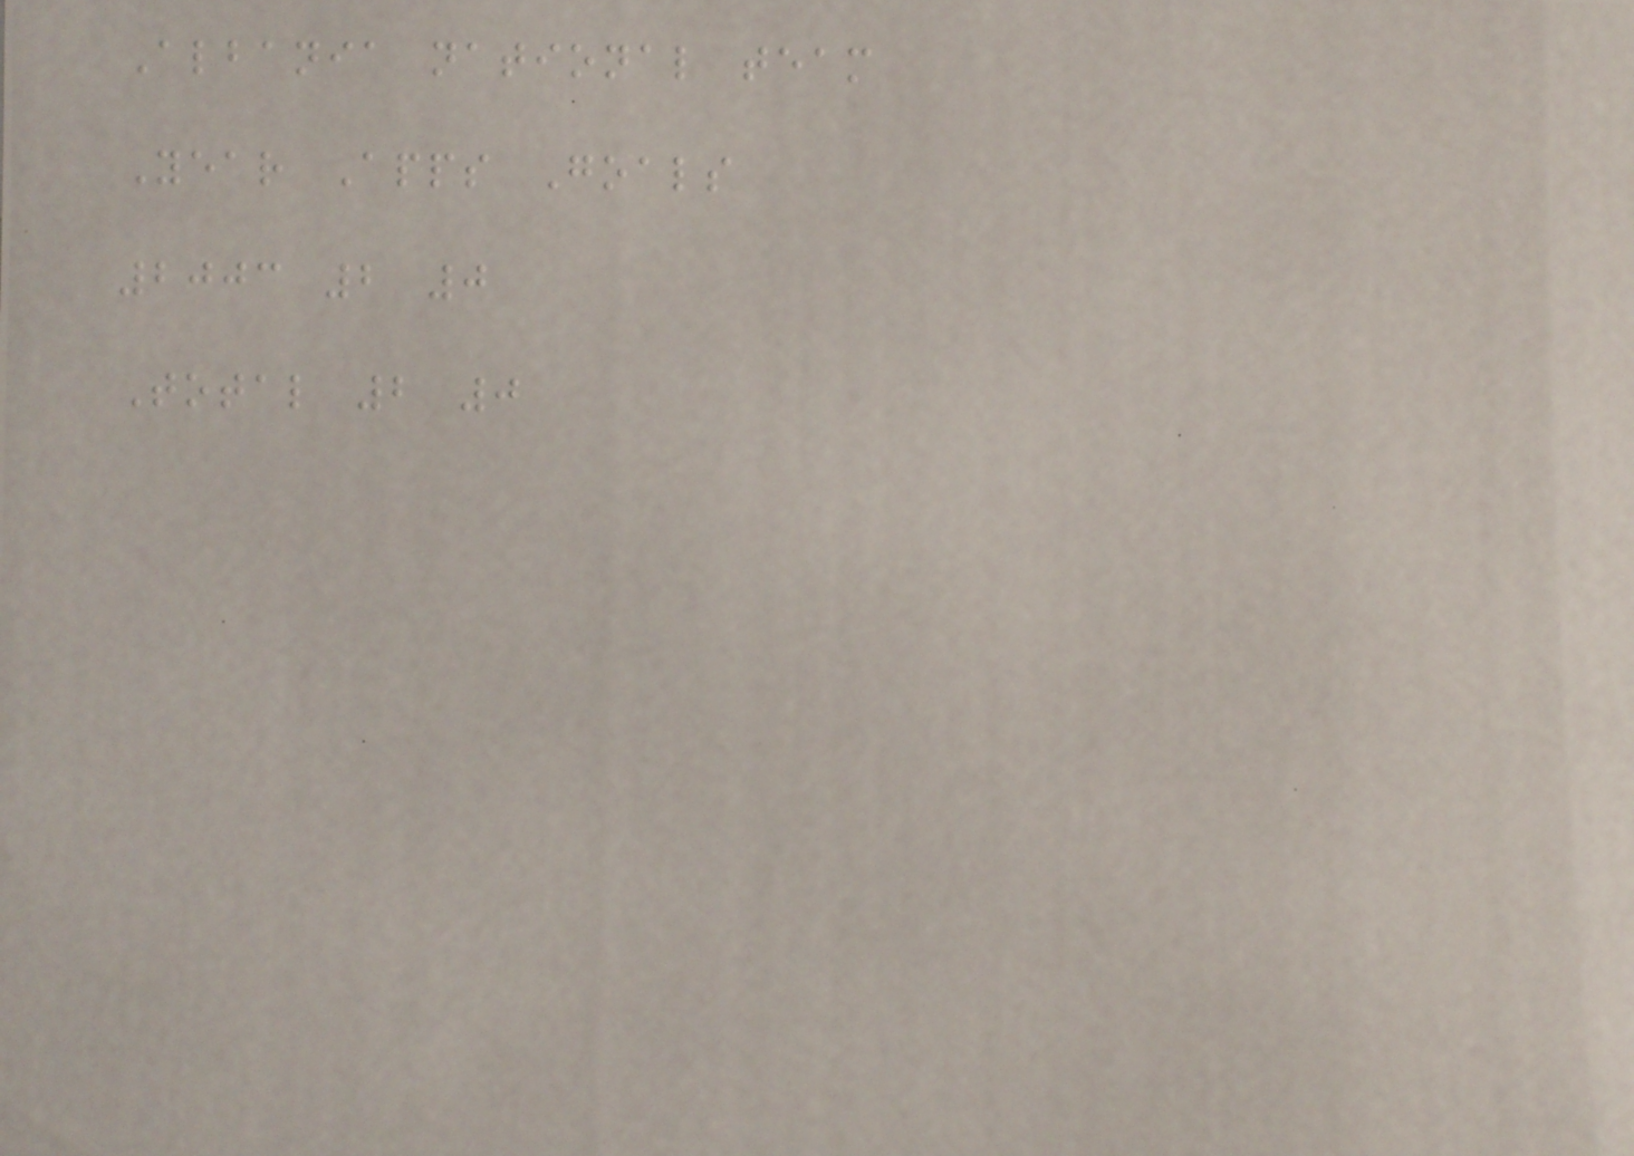Albania national team
Year Apps Goals
2003 2 0
Total 2 0
